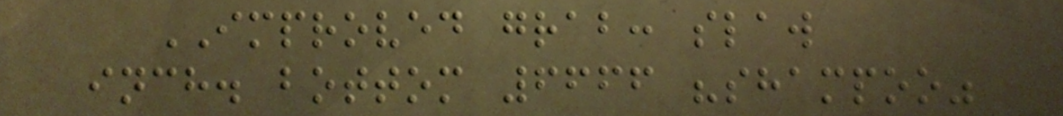IMPROVED grab: slaw
inch. bottom 6666 "shampoo"
